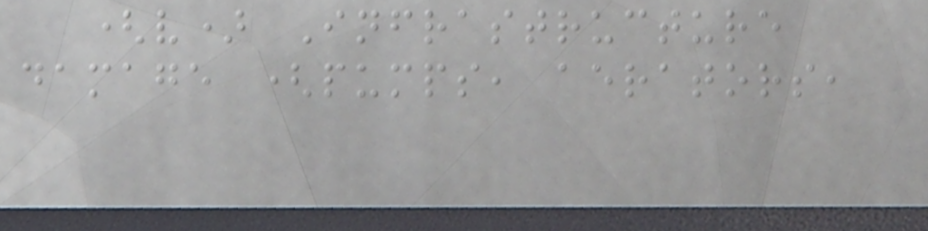(v) Infrastructure
damage (pumps, aerators,
